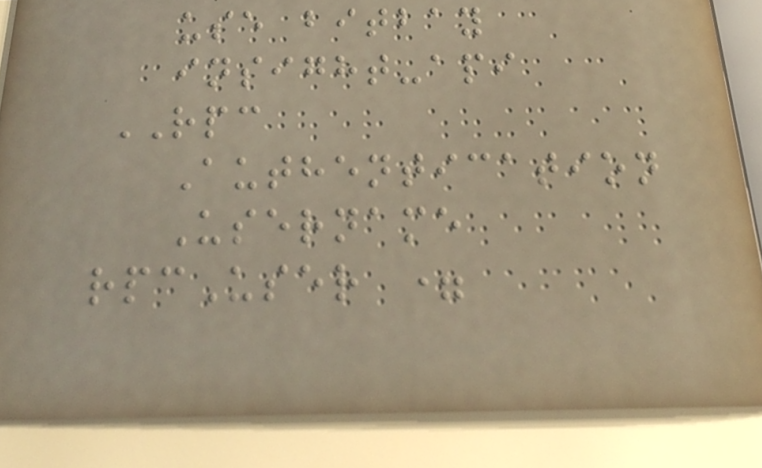use bitbay
insight-api
RPC
Authentication
Username
rpcUser =
